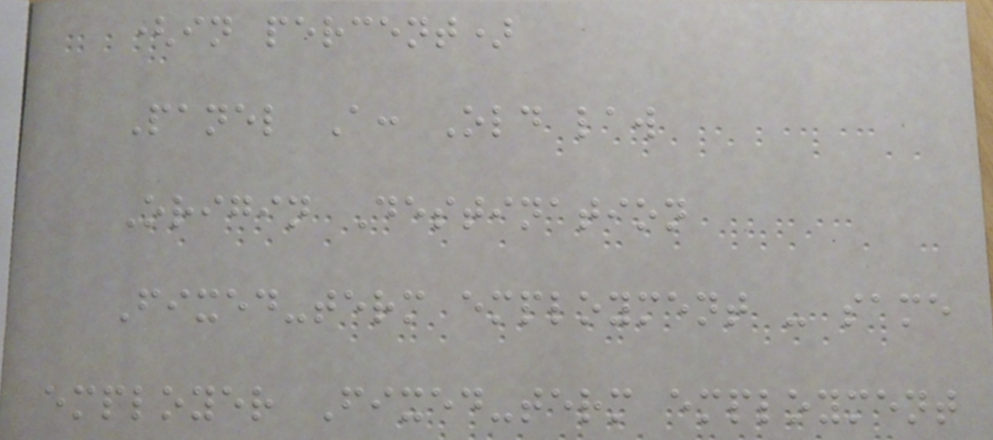(in percent)
Panel A: Old law
Origin Destination
Fixed-term employment - same
employer Fixed-term employment
